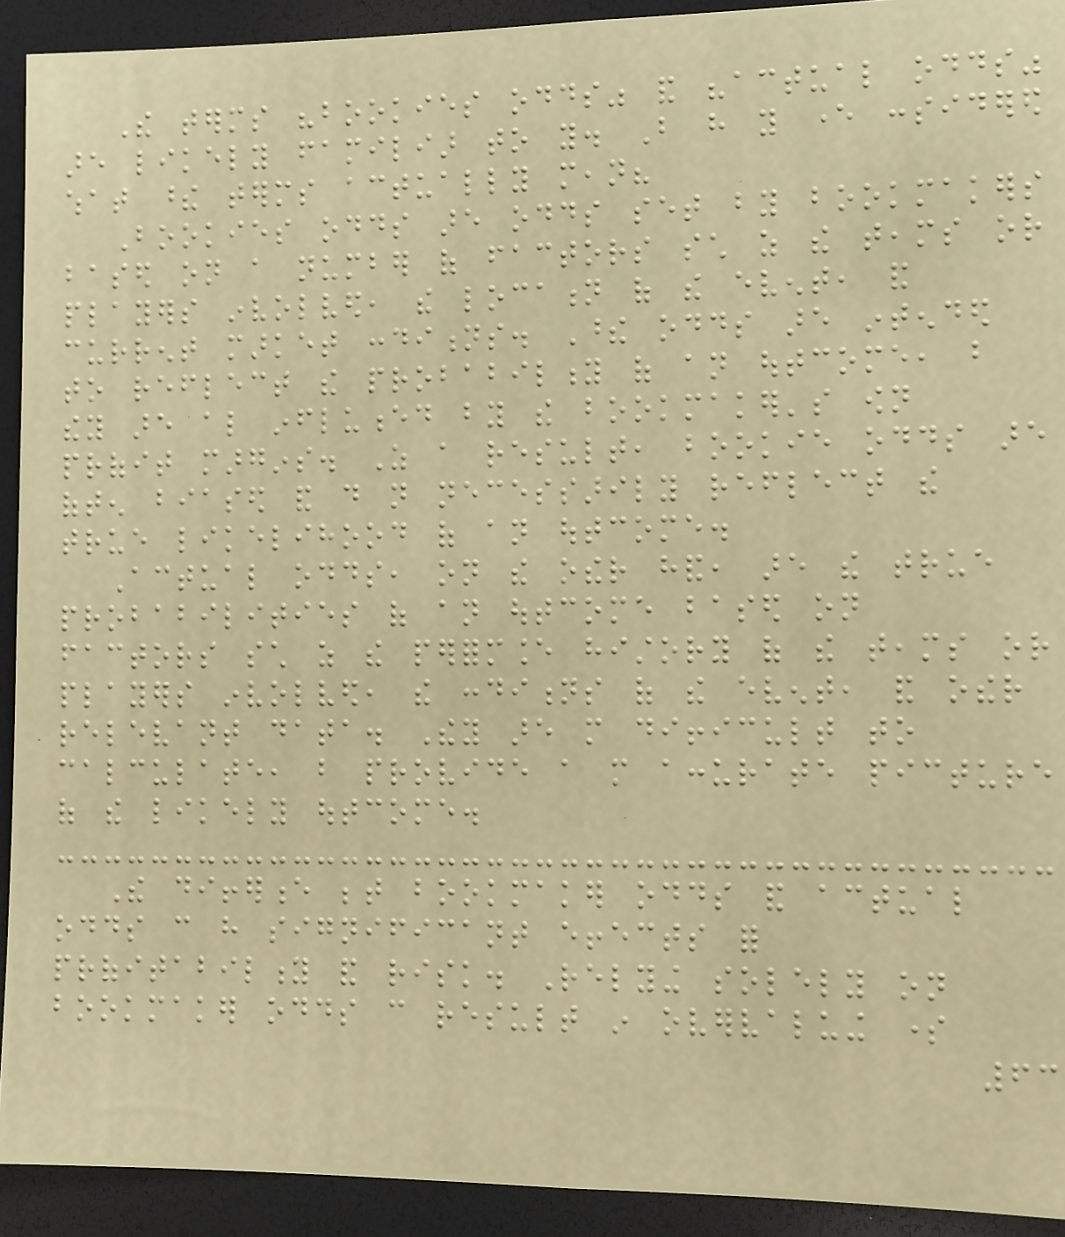The terms "bookies odds" and "actual odds"
are likely familiar to you. But have you ever considered
what these terms actually mean?
Bookies odds are odds set by bookmakers
based on a number of factors such as the teams or
players involved, the location of the event, and
current market conditions. These odds are intended
to reflect the probability of an outcome, but
they are also influenced by the bookmaker's own
profit margins. As a result, bookie odds are
often biased and do not necessarily reflect the
true likelihood of an outcome.
Actual odds, on the other hand, are the true
probabilities of an outcome based on
factors such as the performance history of the teams or
players involved, the conditions of the event, and other
relevant data. They are more difficult to
calculate, but provide a more accurate picture
of the likely outcome.
The difference between bookmaker odds and actual
odds can have significant effects for
profitability and risk. Relying solely on
bookmaker odds can result in overvaluing some
63
